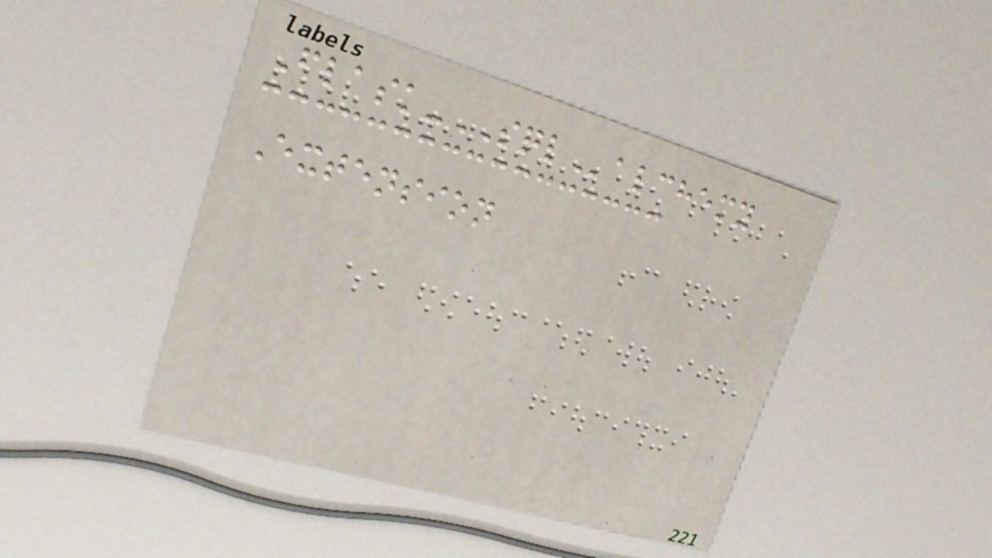Flask-SQLalchemy
Extension
